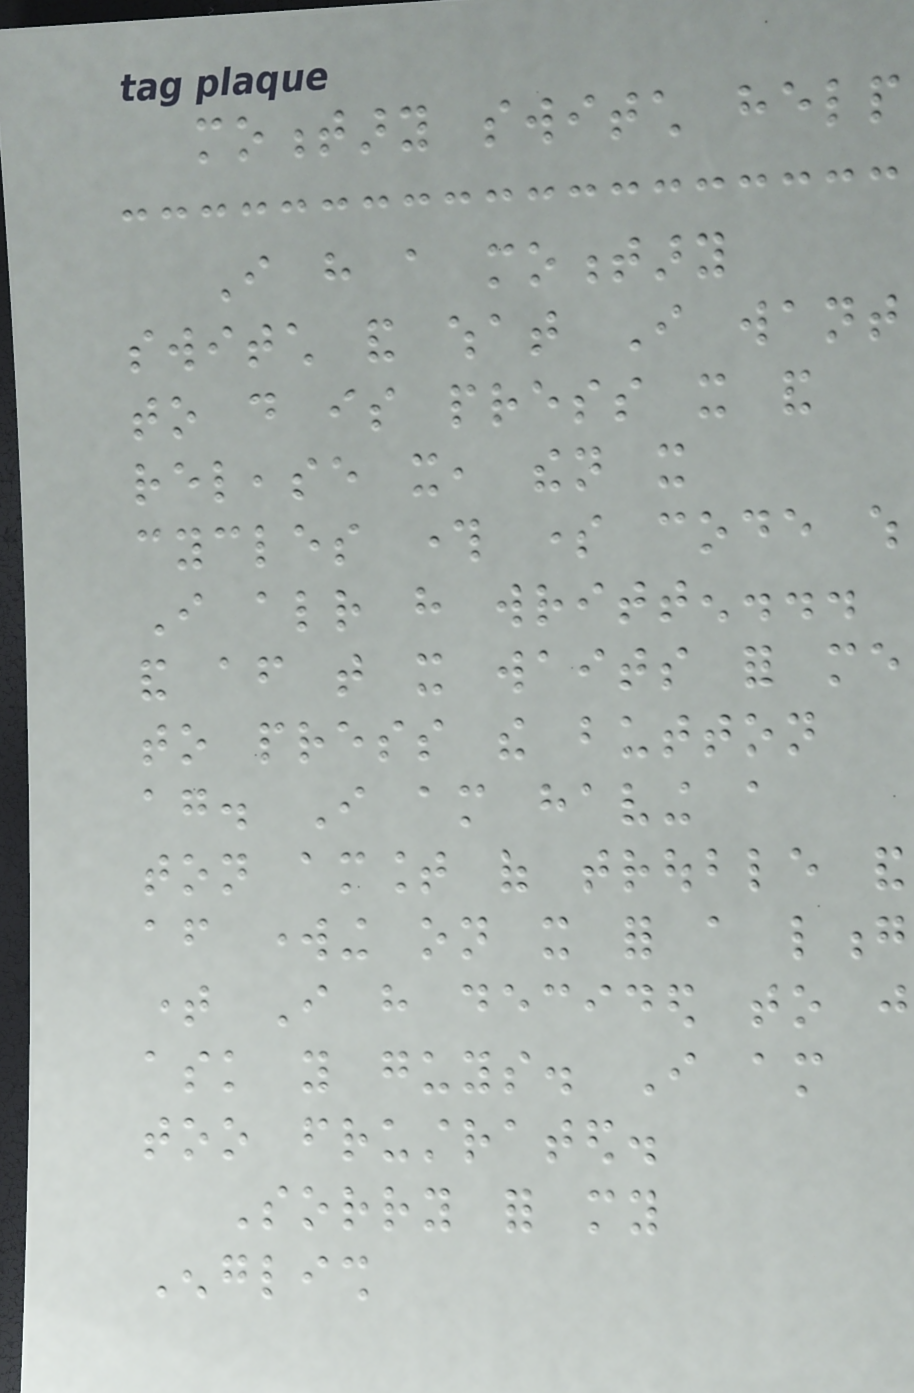momentary switch help
I have a momentary
switch and what I want
to do is press it and
release it, then it
cycles through some code which
I already have written...
and after that it waits for me
to press the button
again. I am having a
ton amount of trouble and
after working on it for a long
time I have decided to just
ask you guys. I am
too frustrated.
Sorry for my
English
